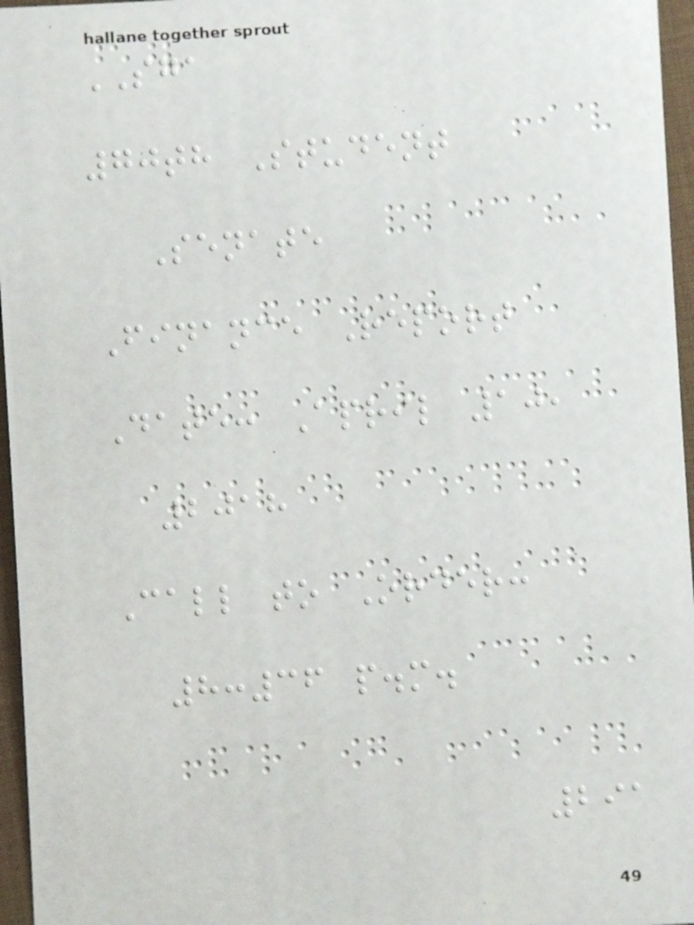SGA
70th Student
Senate
Finance Report
Date: April 10,
2018
Call to Order:
8:36 p.m.
291
